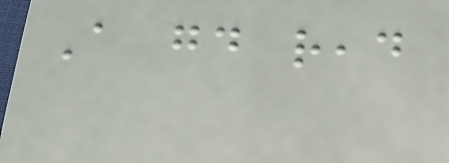A good read
